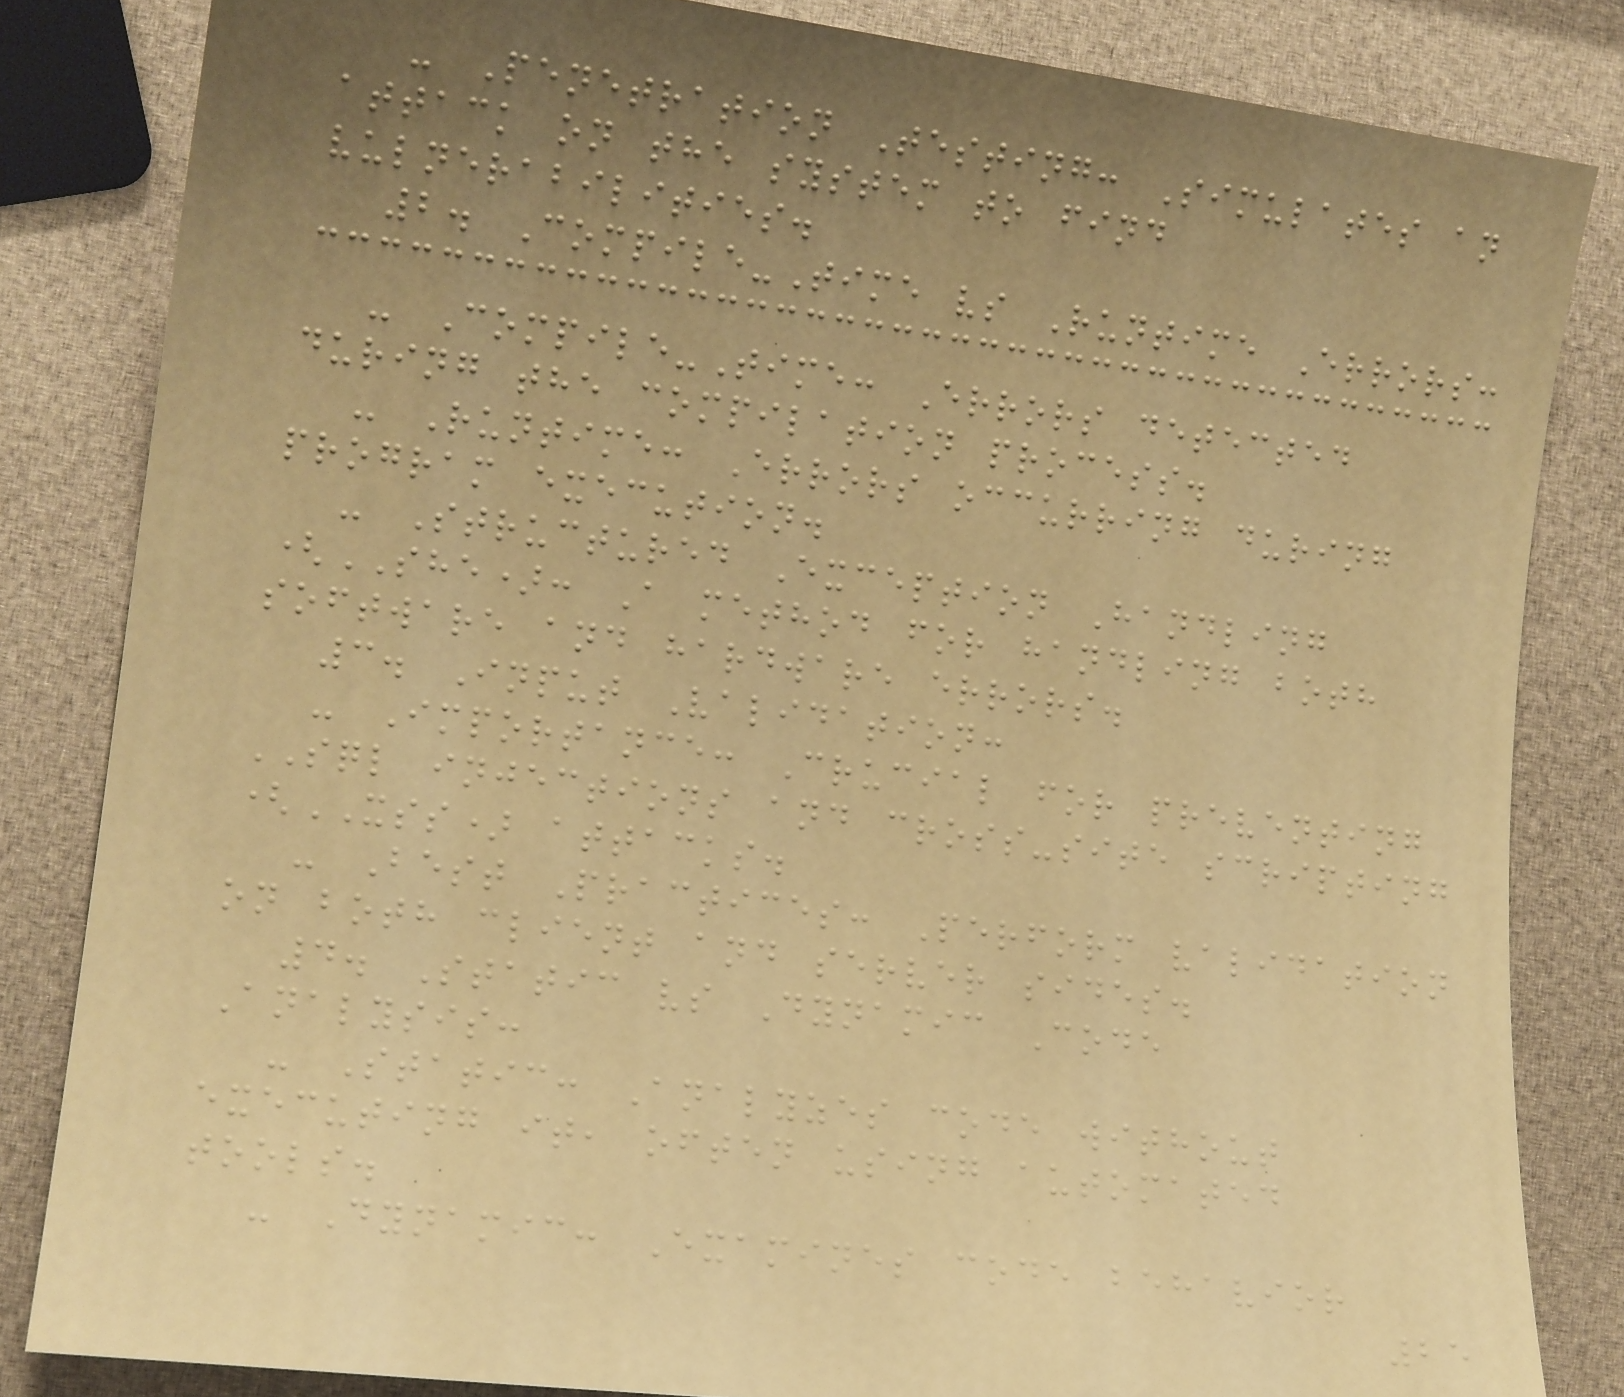- Penetration Testing: Simulates an
attack on the system to find
vulnerabilities.
2. Compile-Time vs Runtime Errors:
- Compile-Time: Errors detected
during the compilation process.
- Runtime: Errors occurring during
program execution.
- Structured Exception Handling
(SHE): A method for handling both
software and hardware errors.
3. Input Validation:
- Importance: Crucial for preventing
SQL injections and cross-site scripting
(XSS) attacks.
- Best Practices: Perform validation
on both client and server sides.
4. Static vs Dynamic Code
Analysis:
- Static: Analyzes code without
executing it, often using automated
tools.
- Dynamic: Examines code behavior
25
